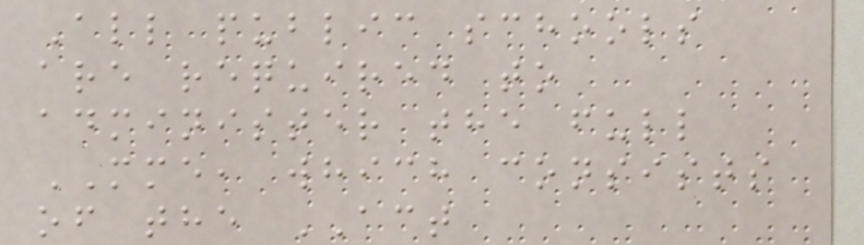All public schools
are required to
administer the full
MME, which consists
of the ACT
